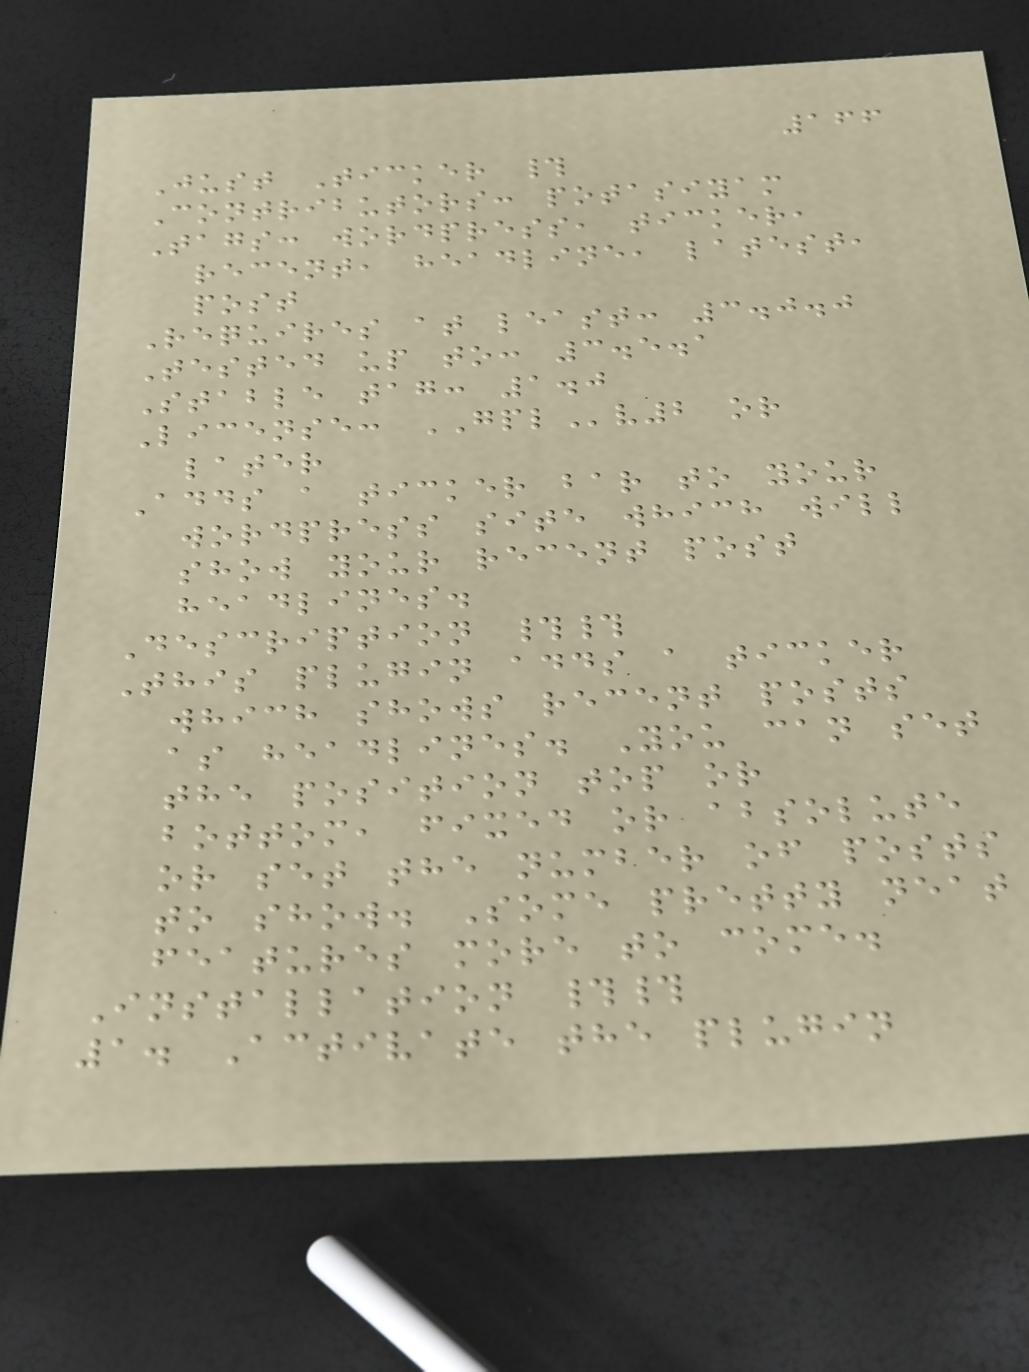166
Just Ticker #
Contributors: potasiyam
Tags: wordpress, ticker,
recent, headline, latest,
post
Requires at least: 3.0.0
Tested up to: 3.5.1
Stable tag: 1.0
License: GPLv2 or
later
Adds a ticker bar to your
wordpress site which will
show your recent post
headlines.
Description ##
This plugin adds a ticker
which shows recent posts
as headlines. You can set
the position top or
bottom, fixed or absolute
or set the number of posts
to show. Some pretty neat
features more to come.
Installation ##
1. Activate the plugin
